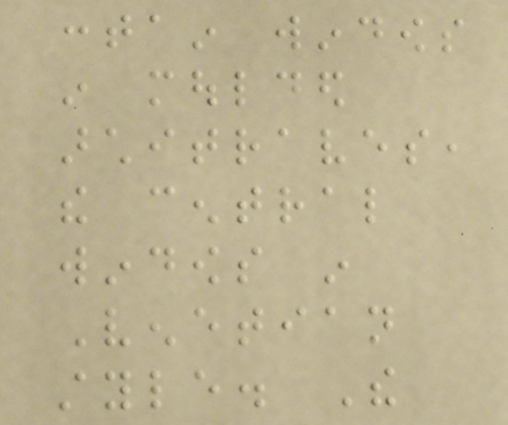contain windows
in moulded
architraves,
the central
windows in
Venetian
style. The
